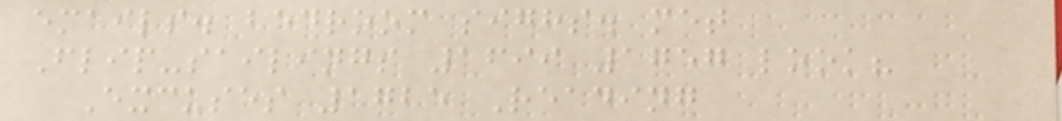emails. bedroom sighs. met
Flip-sailings 1699 1757 look?
Excuses 1725 Reading
